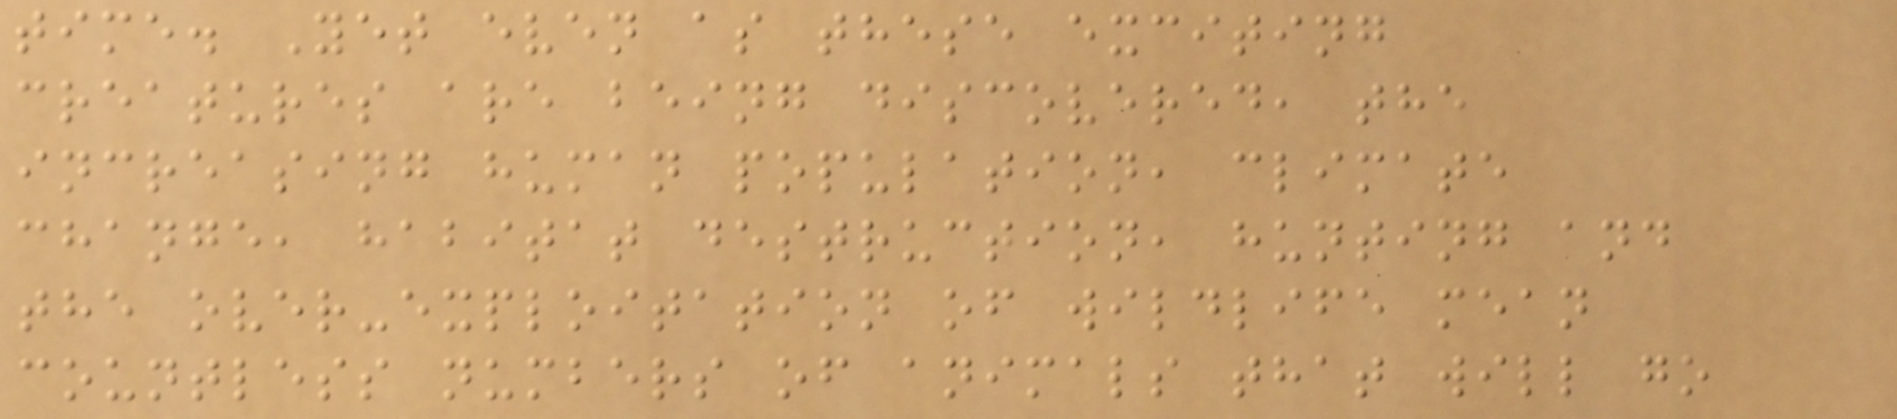time. Yet even as these exciting
creatures are being discovered, the
increasing human population, climate
change, habitat destruction, hunting and
the over-exploitation of wildlife mean
countless numbers of animals that will go
